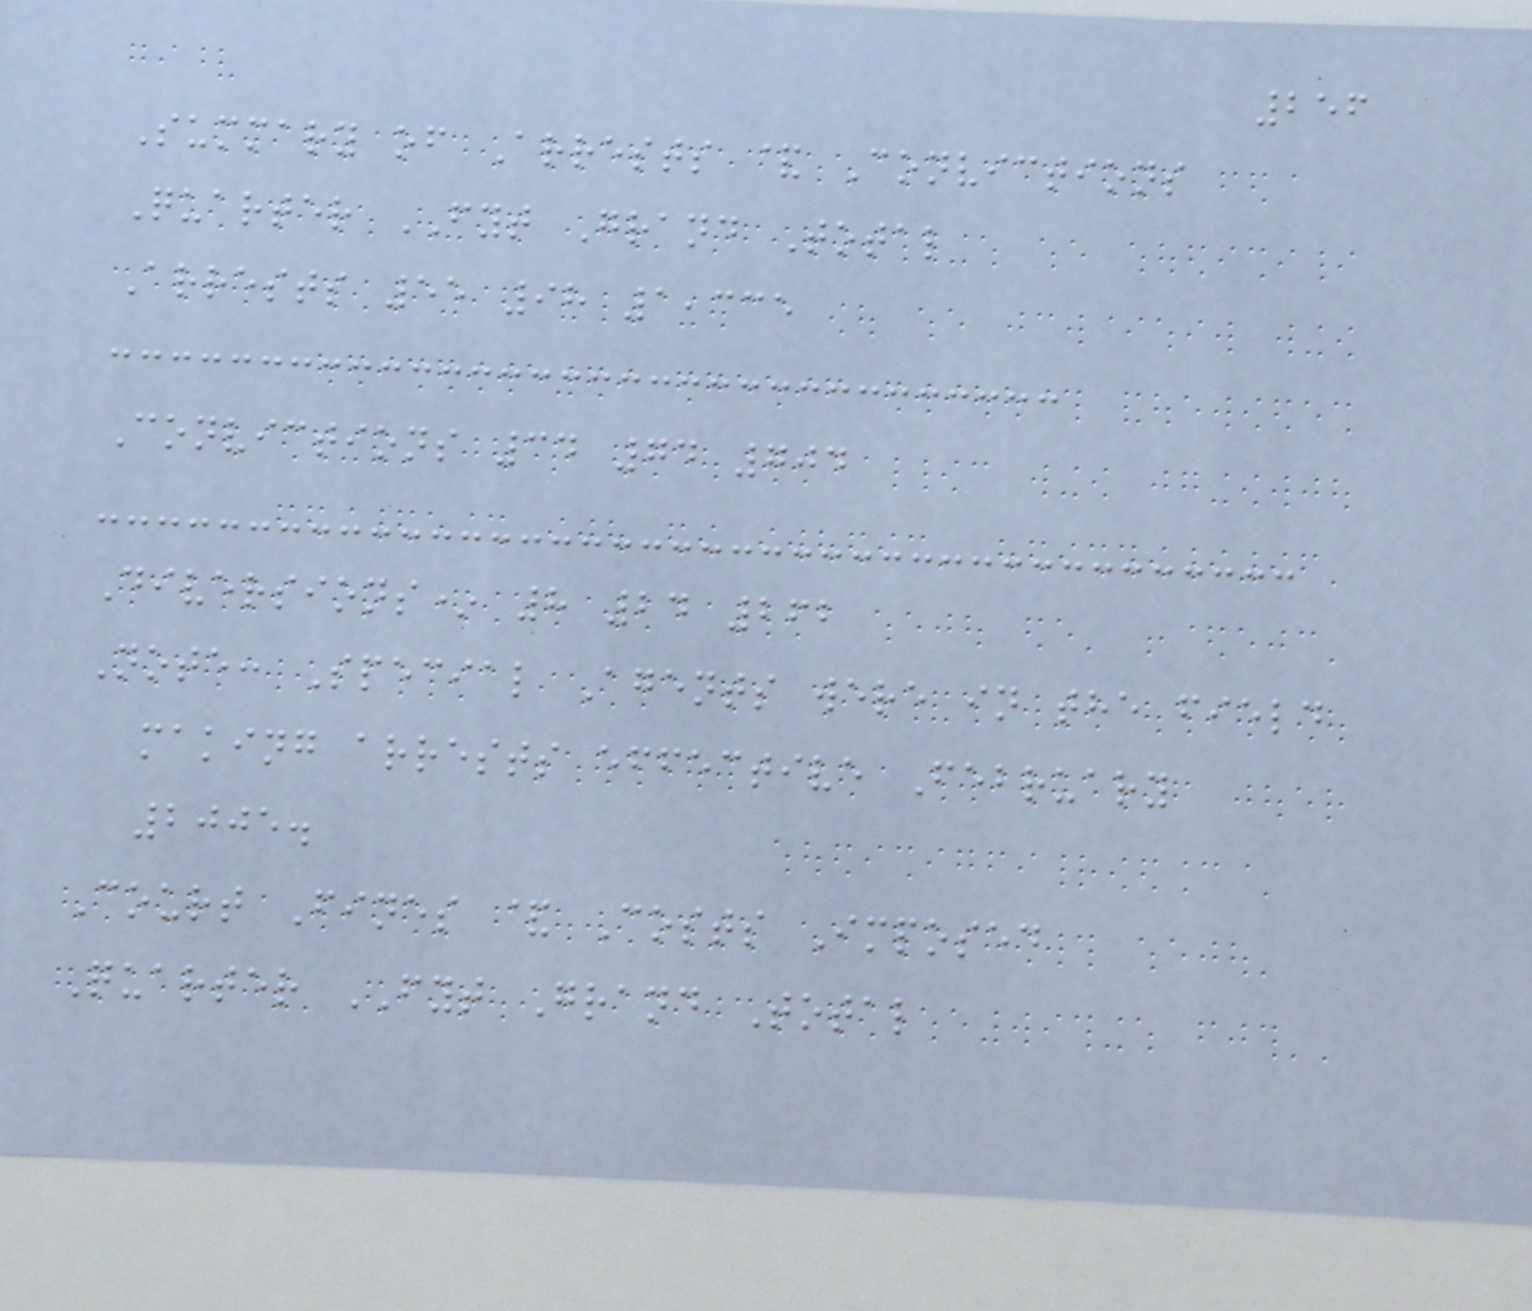256
Summary of Arrests & Convictions
Quarter FYT Grand Total
Arrests 55 98 1,335
Convictions 34 74 704
Diversions* 8 24 262
Note: Special Agents were in the field
making arrests effective February
2005.
Court Fines & Costs Imposed
Quarter FYT Grand Total
